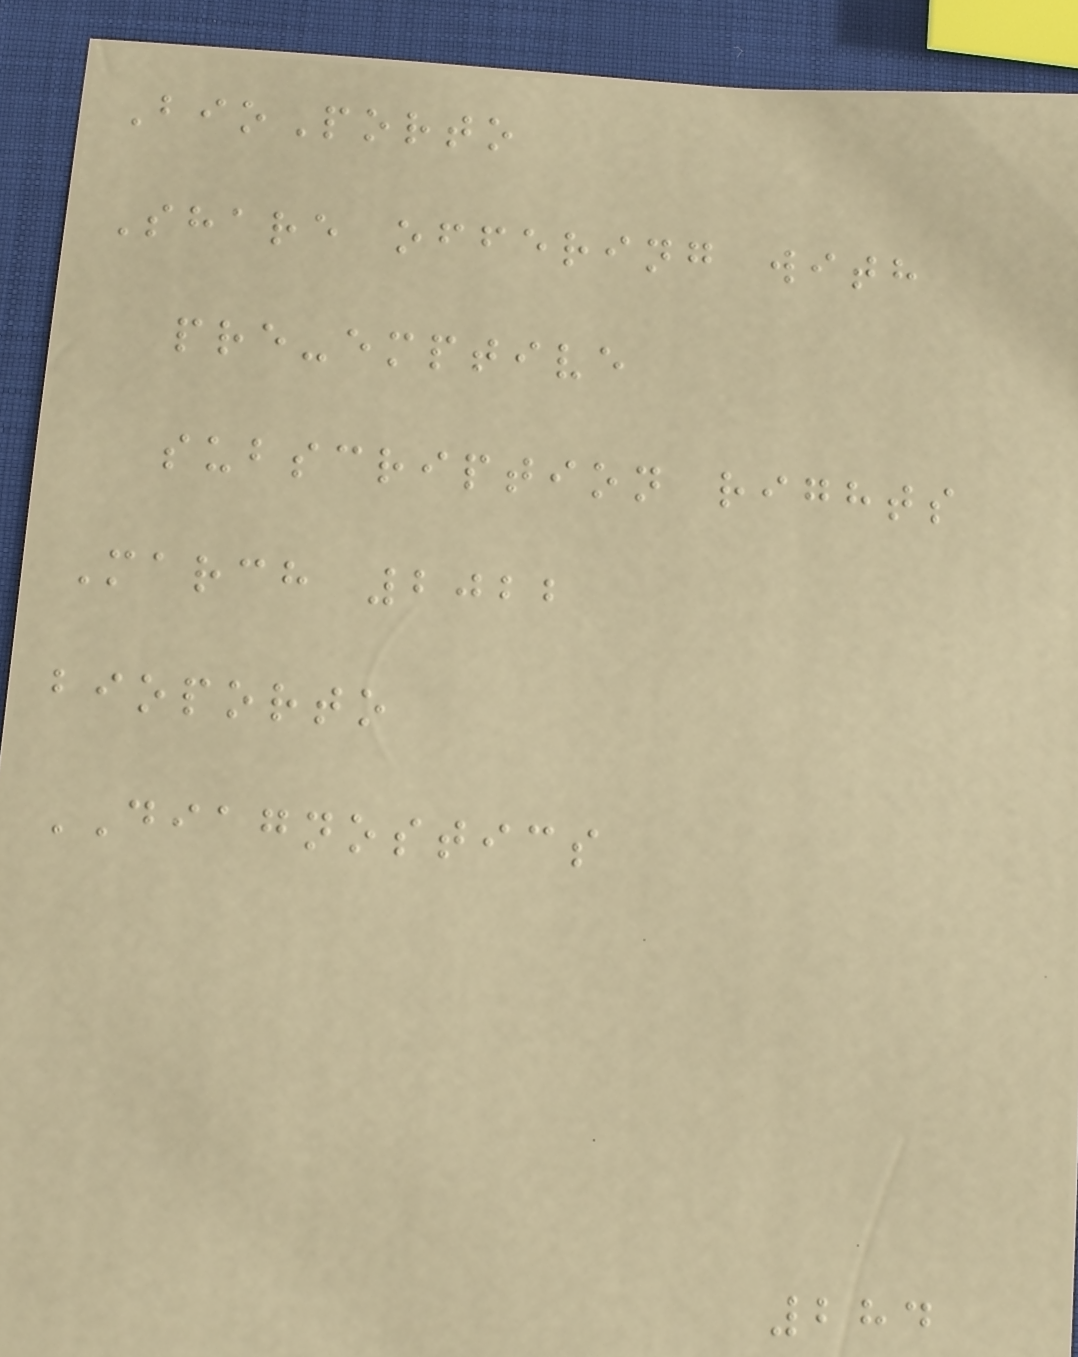BioPorto
Share offering with
pre-emptive
subscription rights
March 2022
bioporto
DIAGNOSTICS
284
